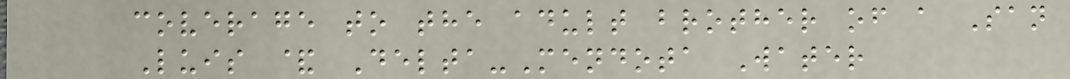coverage to the adult brother of a San
Luis & Delta-Mendota Water
